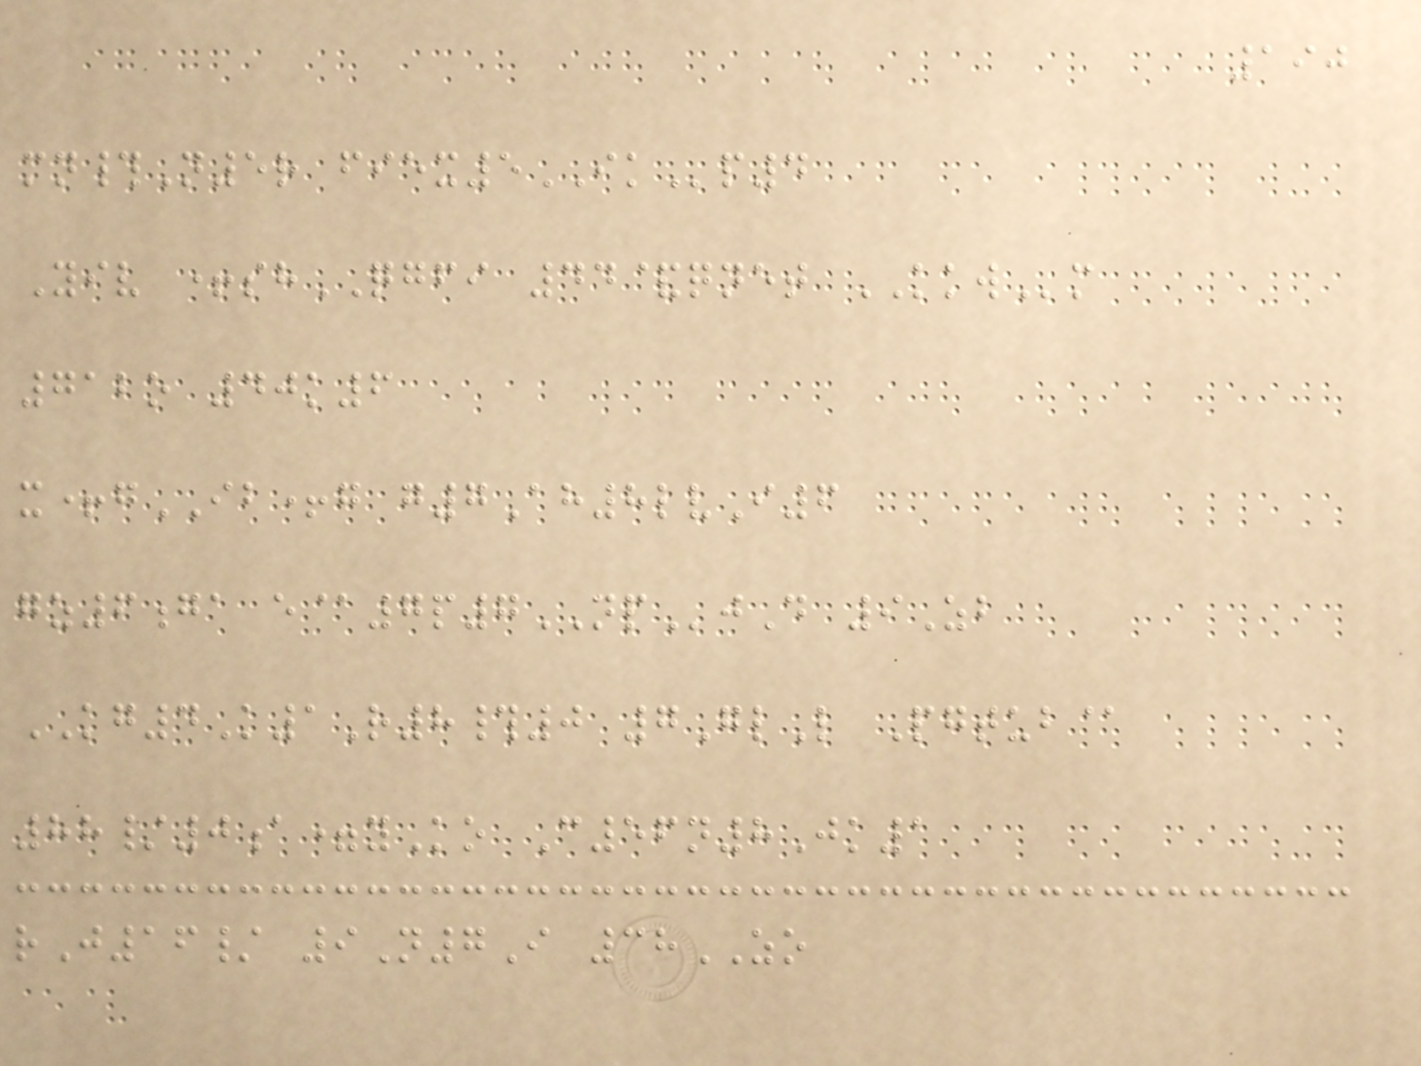190
mn#N5r fiex5IKp4
Yiv +shQGFI 44&qnet KKWm
712o 40k6
x+gIB+g g7Ah8lvI6
gz6ga e@7p7NPjD 9Zb
KG4K1R8#0 7GlL Pgtub@
88/0a=yKo C56n8Jk1
rJ16/ 9N7I 38ZO
